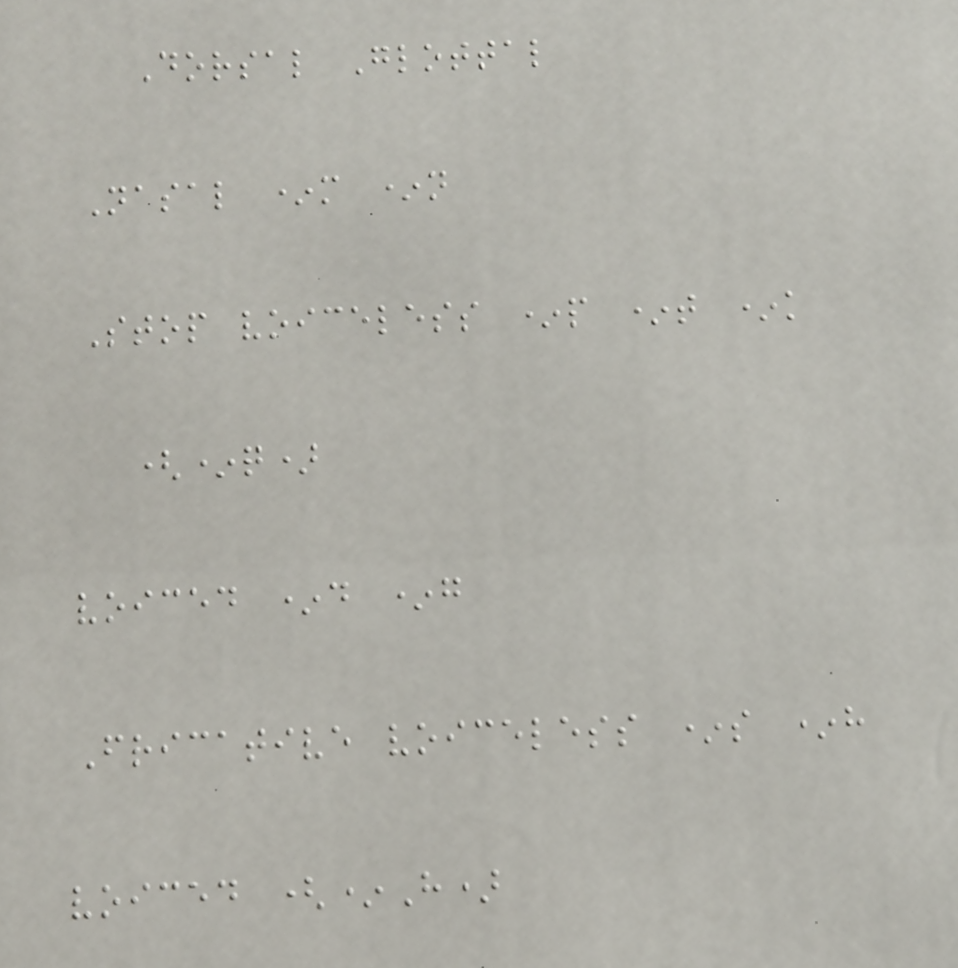Dorsal Glottal
Nasal *m *n
Stop voiceless *p *t *k
(*q)
voiced *d *g
Fricative voiceless *s *h
voiced (*H)
